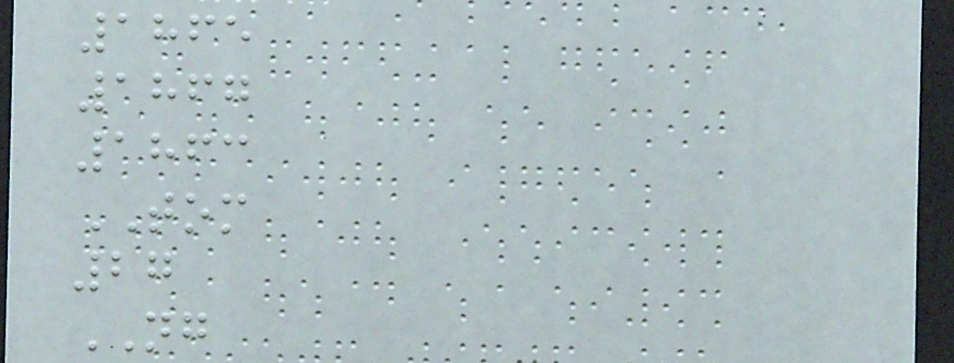1865
1867
1863
TOM
27
NG
